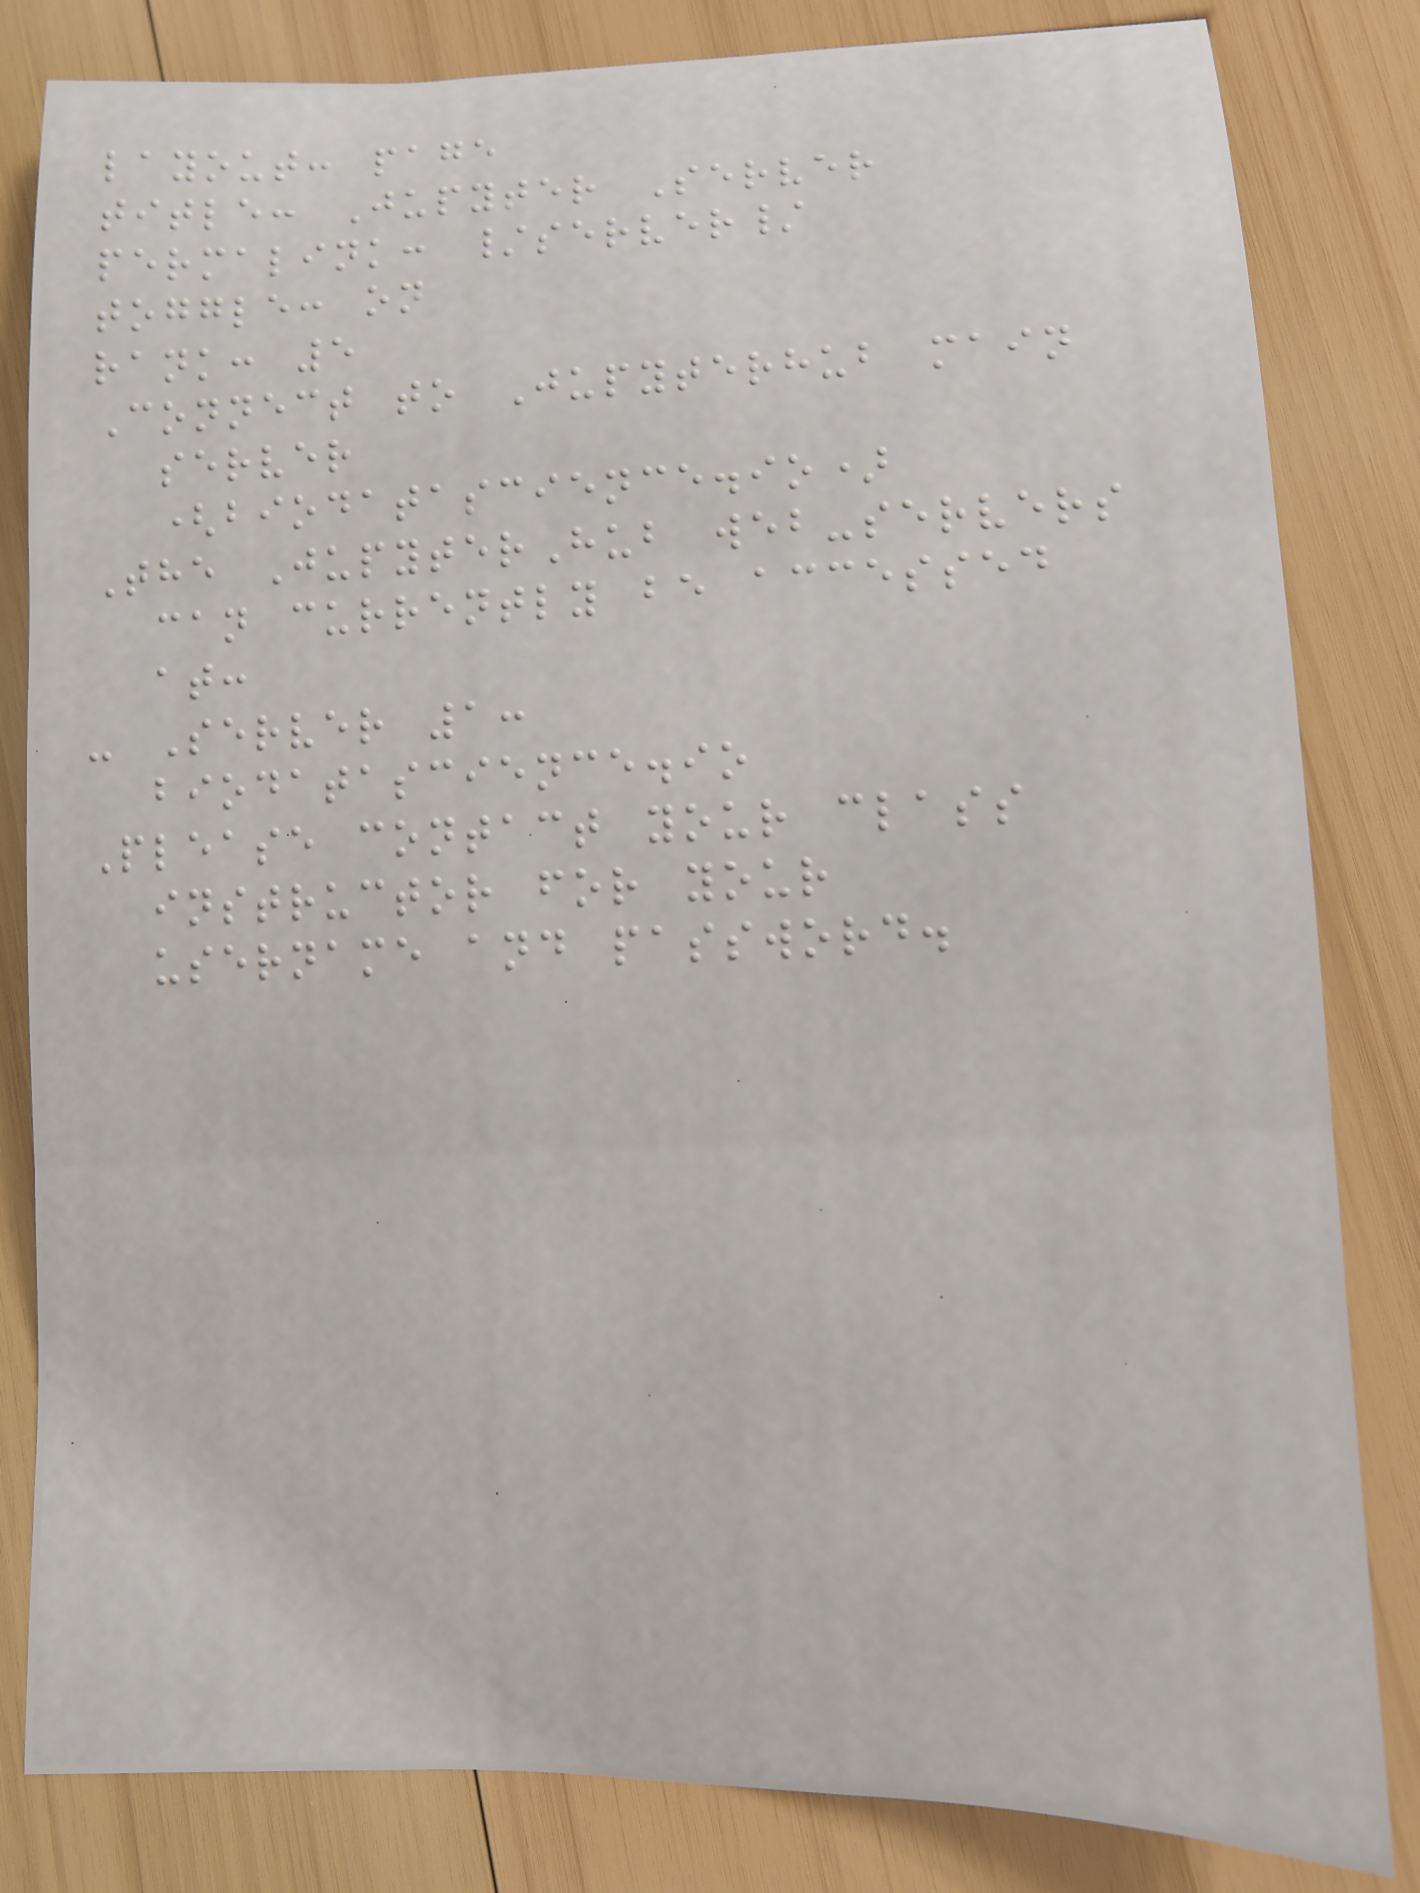layout: page
title: Jupyter Server
permalink: /server/
toggle: on
rank: 5
Connect to Jupyterhub main
server
(biodatascience.io)
The JupyterHub web-servers
can currently be accessed
at:
- Server 1:
biodatascience.io
Please contact your class
instructor for your
username and password.
